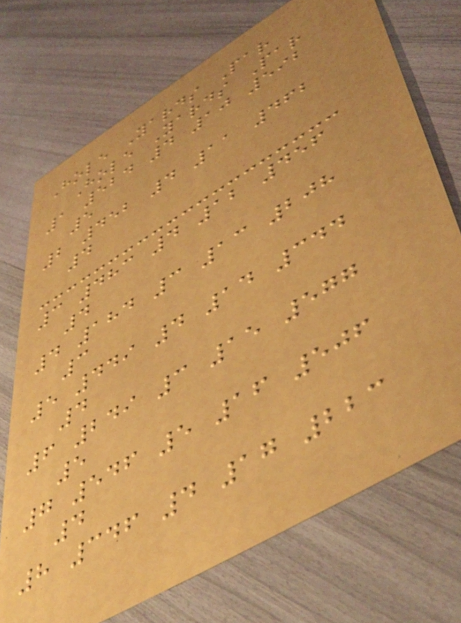Hole Yards Par
Hole Yards Par
1 524 4 10 592
5
2 452 4 11 462
4
3 483 4 12 456
4
4 184 3 13 208
3
5 449 4 14 344
4
6 249 3 15 577
5
7 546 5 16 506
4
8 346 4 17 223
